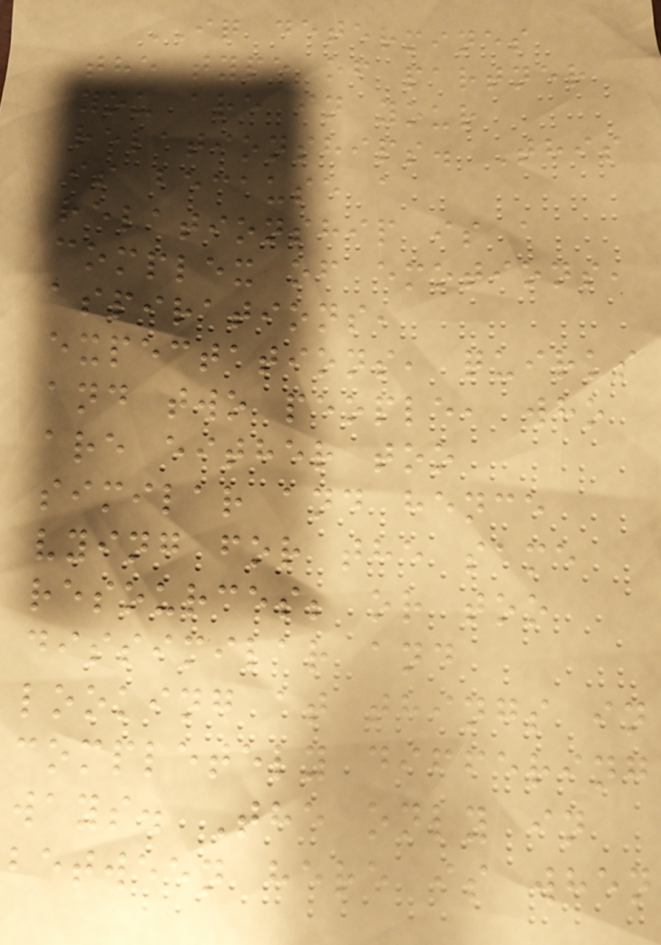IQ determines
the type of partner
you are in your
relationships. This
is because a
relationship is a
complex of emotions,
aspirations,
expectations, quirks
and two people, who
are either too
similar and hence
vying for the same
resources; or too
dissimilar and
looking at things in
completely differing
ways. The only in
between here is when
